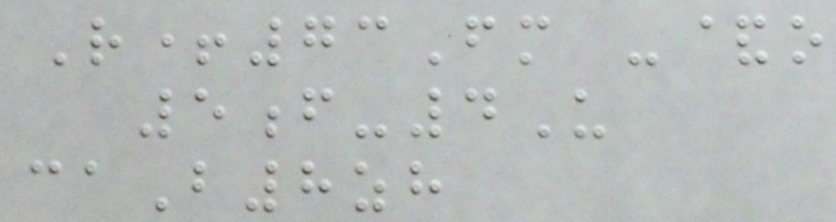R+73Fm -&o
5f-4U
caB8zh
